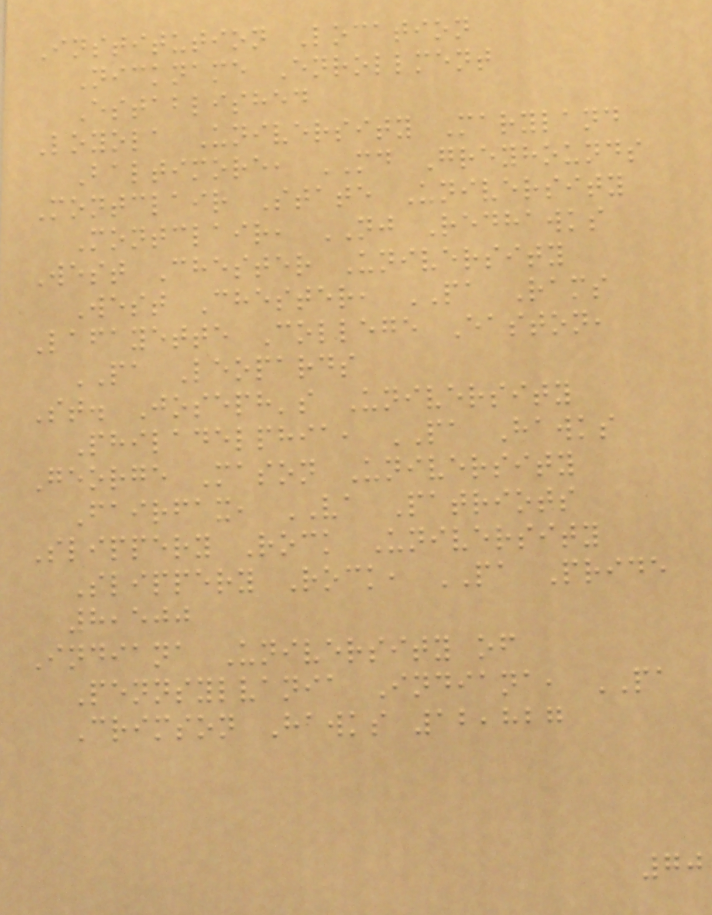Institution Location
Nickname Enrollment
Established
Loyola University Maryland
Baltimore, MD Greyhounds
Montclair State University
Montclair, NJ Redhawks
West Chester University
West Chester, PA Rams
Lafayette College Easton,
PA Leopards
St. Joseph's University
Philadelphia, PA Hawks
George Mason University
Fairfax, VA Patriots
Slippery Rock University
Slippery Rock, PA Pride
8,500
Indiana University of
Pennsylvania Indiana, PA
Crimson Hawks 12,827
70
